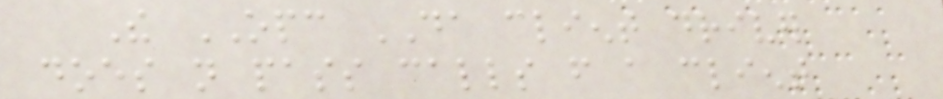The OPC DA client driver
does not pass calls from a client
